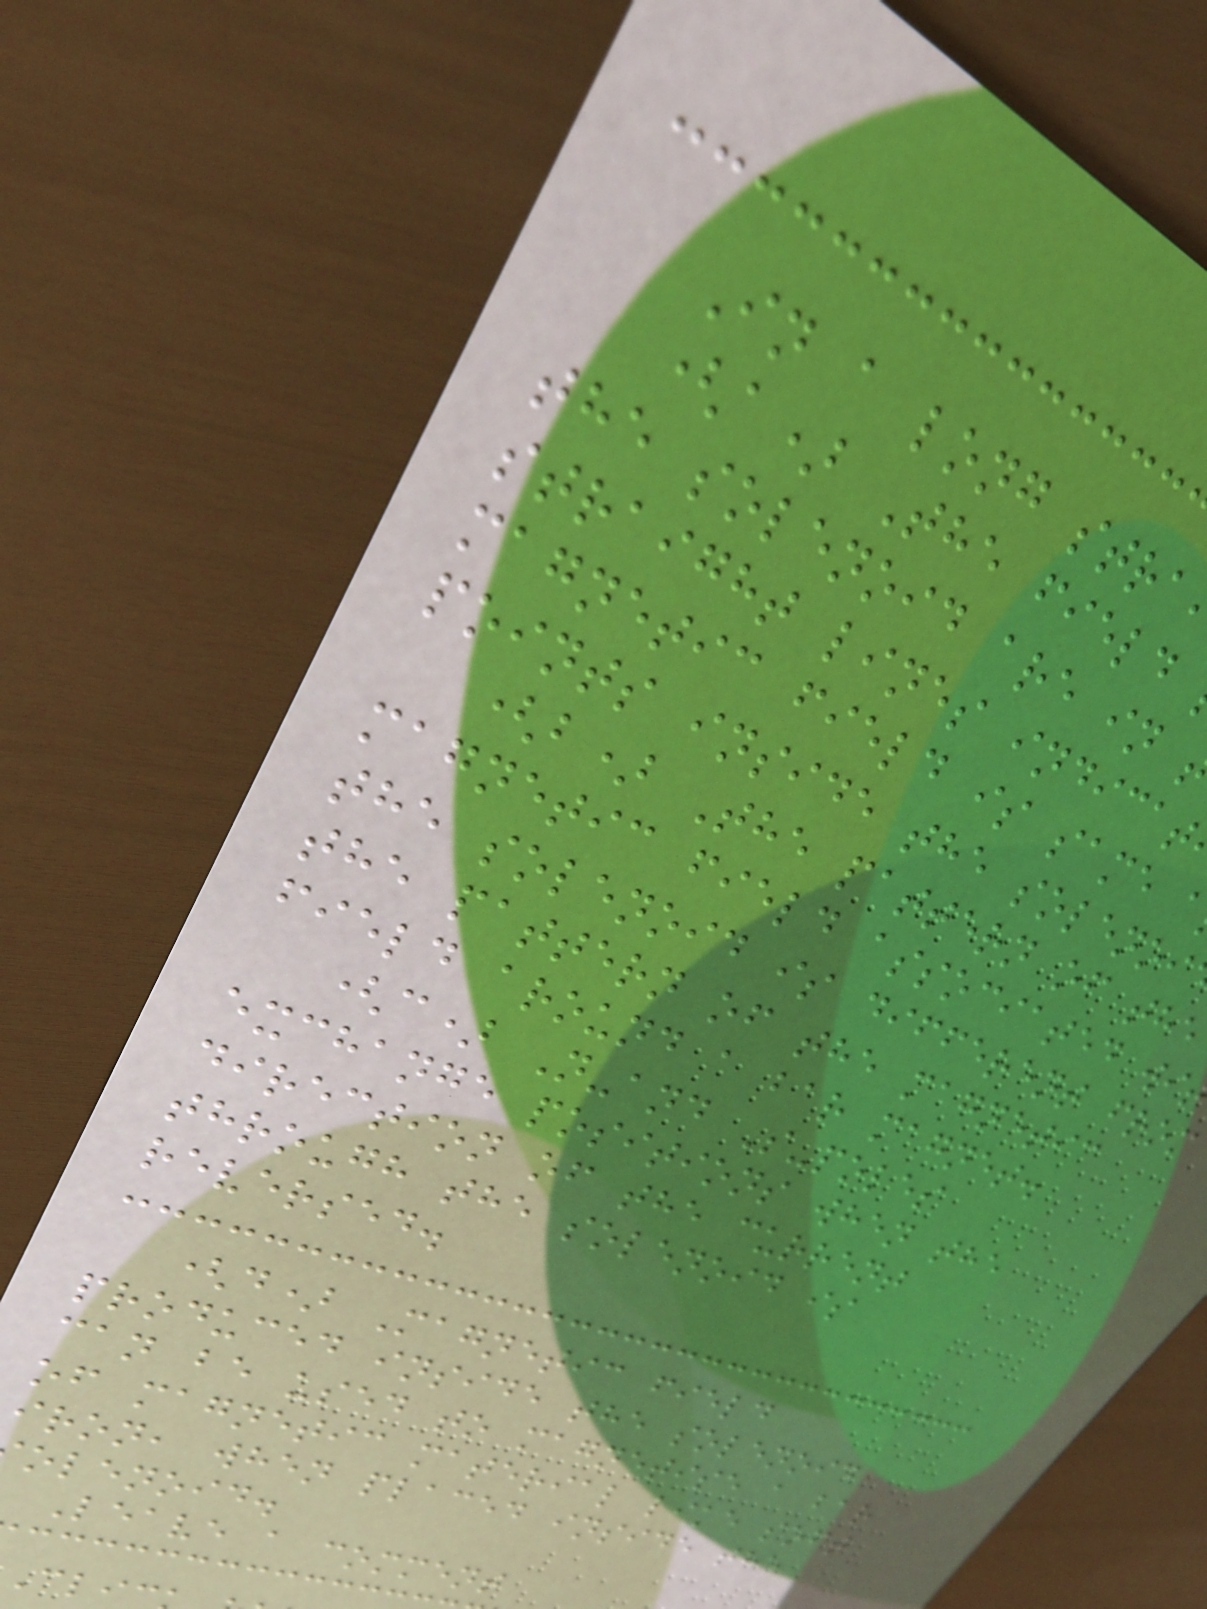In a long stra
(a) The field
the solenoid are in
straight lines indicat
magnetic field is same
points inside the solenoi
(b) The pattern of the
magnetic field associated wi
the solenoid is different from
the pattern of the magnetic
field around a bar magnet.
(c) N-and S-poles
exchange positions when the
direction of the current
through the solenoid is
reversed.
(d) Magnetic field
produced inside the solenoid
can be used to magnetise a bar
of magnetic material like soft
iron, when placed inside the
olenoid.
Leave a comment
